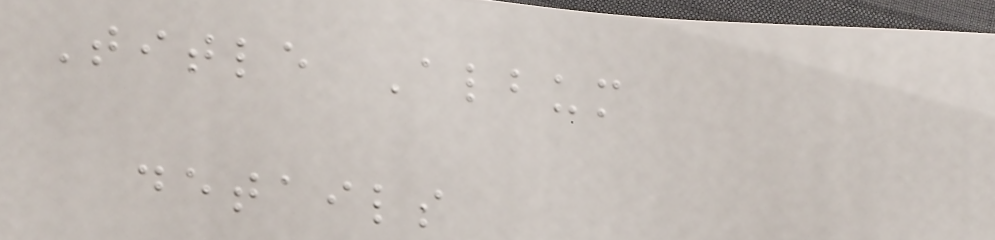Title Album
details
